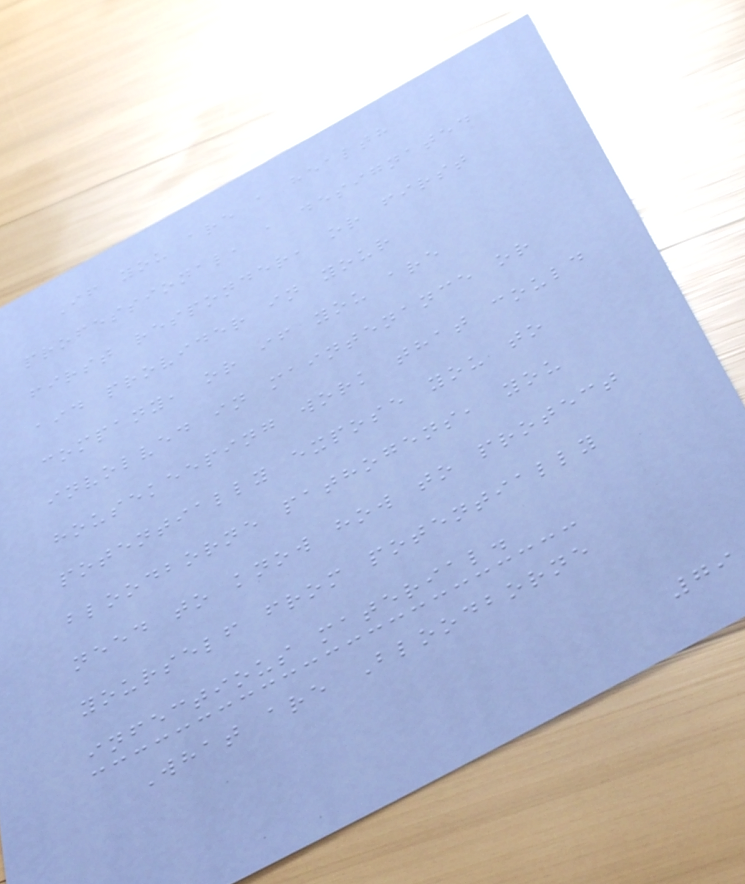If you are a health
professional, a designated
first responder, or first
aid provider in your
company, or if you are
involved in maintenance or
housekeeping work that could
potentially expose you to
bloodborne pathogens, you
need to know how to protect
yourself from potentially
infectious material.
What are Bloodborne
79
